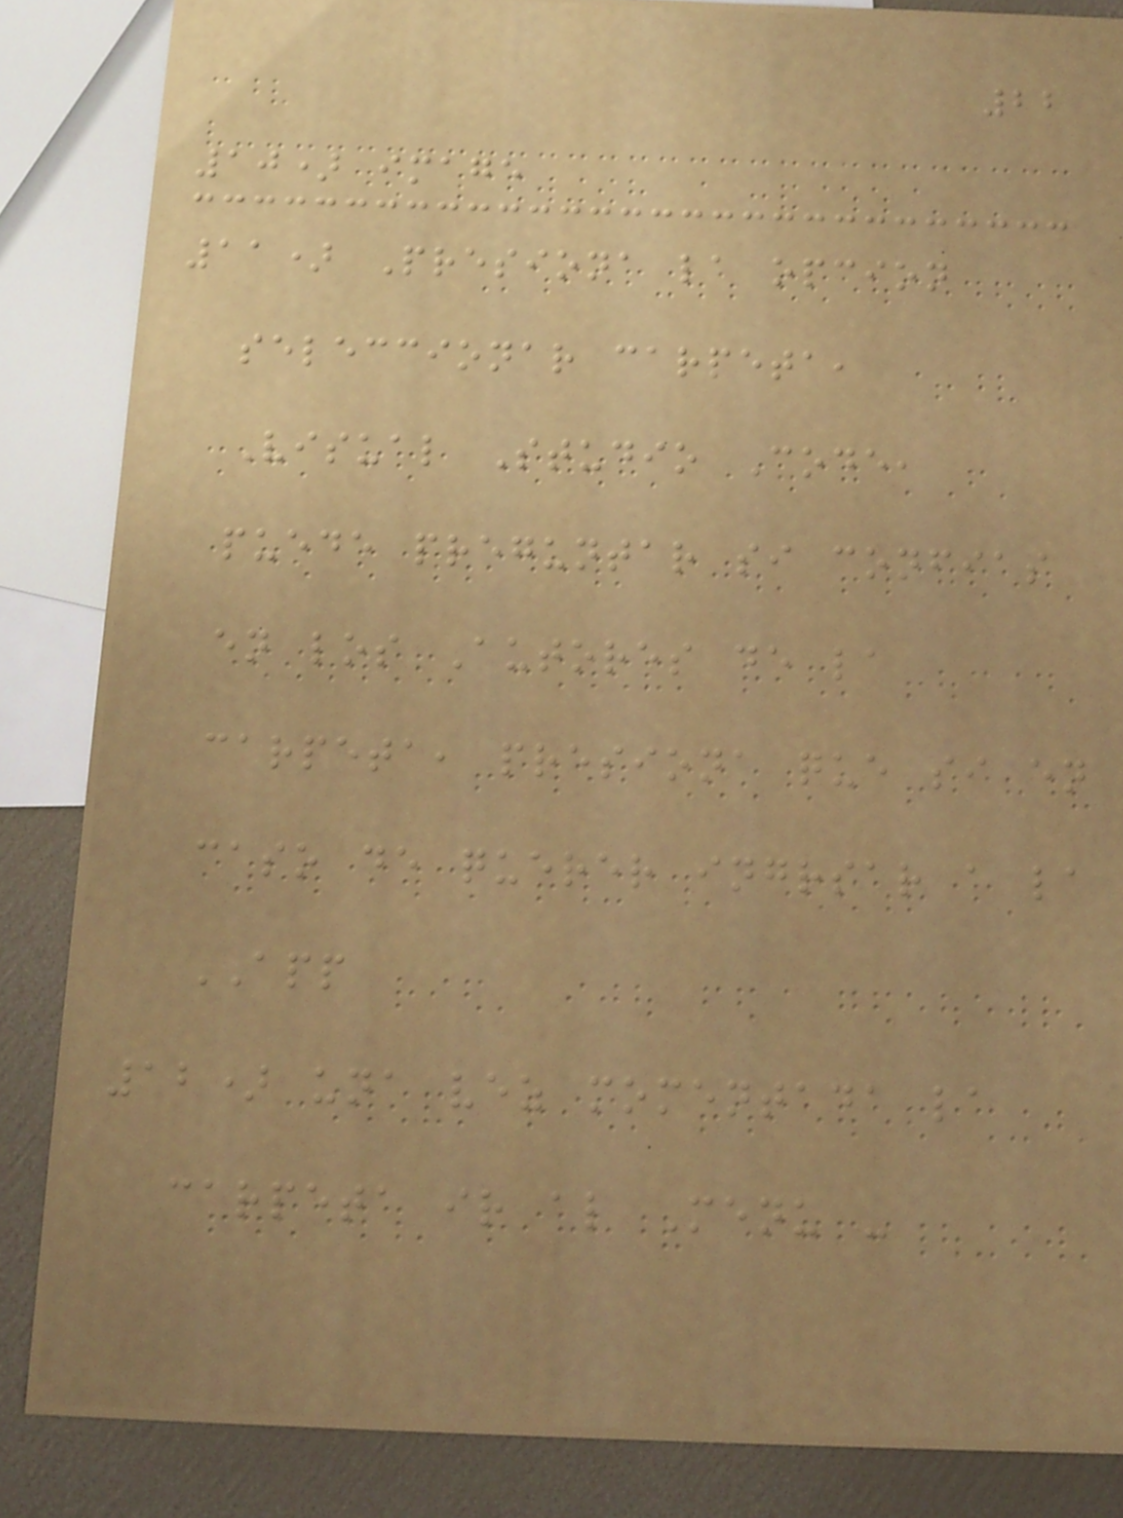22
10) image
11) Presiona la opcion
seleccionar carpeta,
Visual Studio Code,
puede preguntar si confias
en los Autores de la
carpeta, presiona que si en
caso de querer ingrsar a la
APP
12) una vez momentada la
carpeta ir al Menu -
